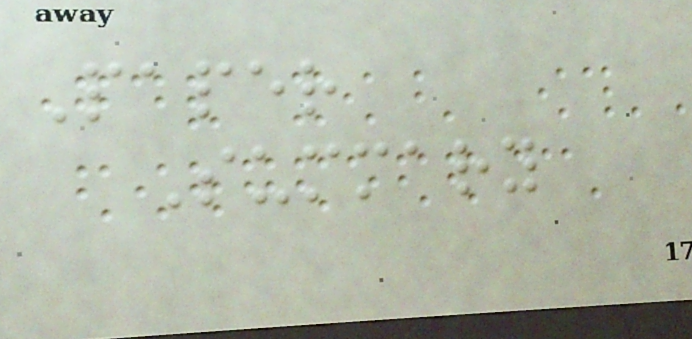Paper
Summary
